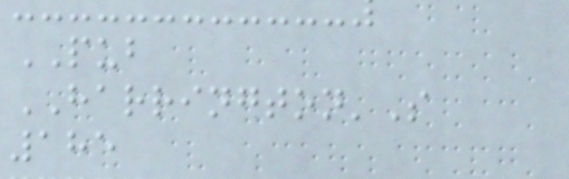PUB
HARRINGTON'S
185
